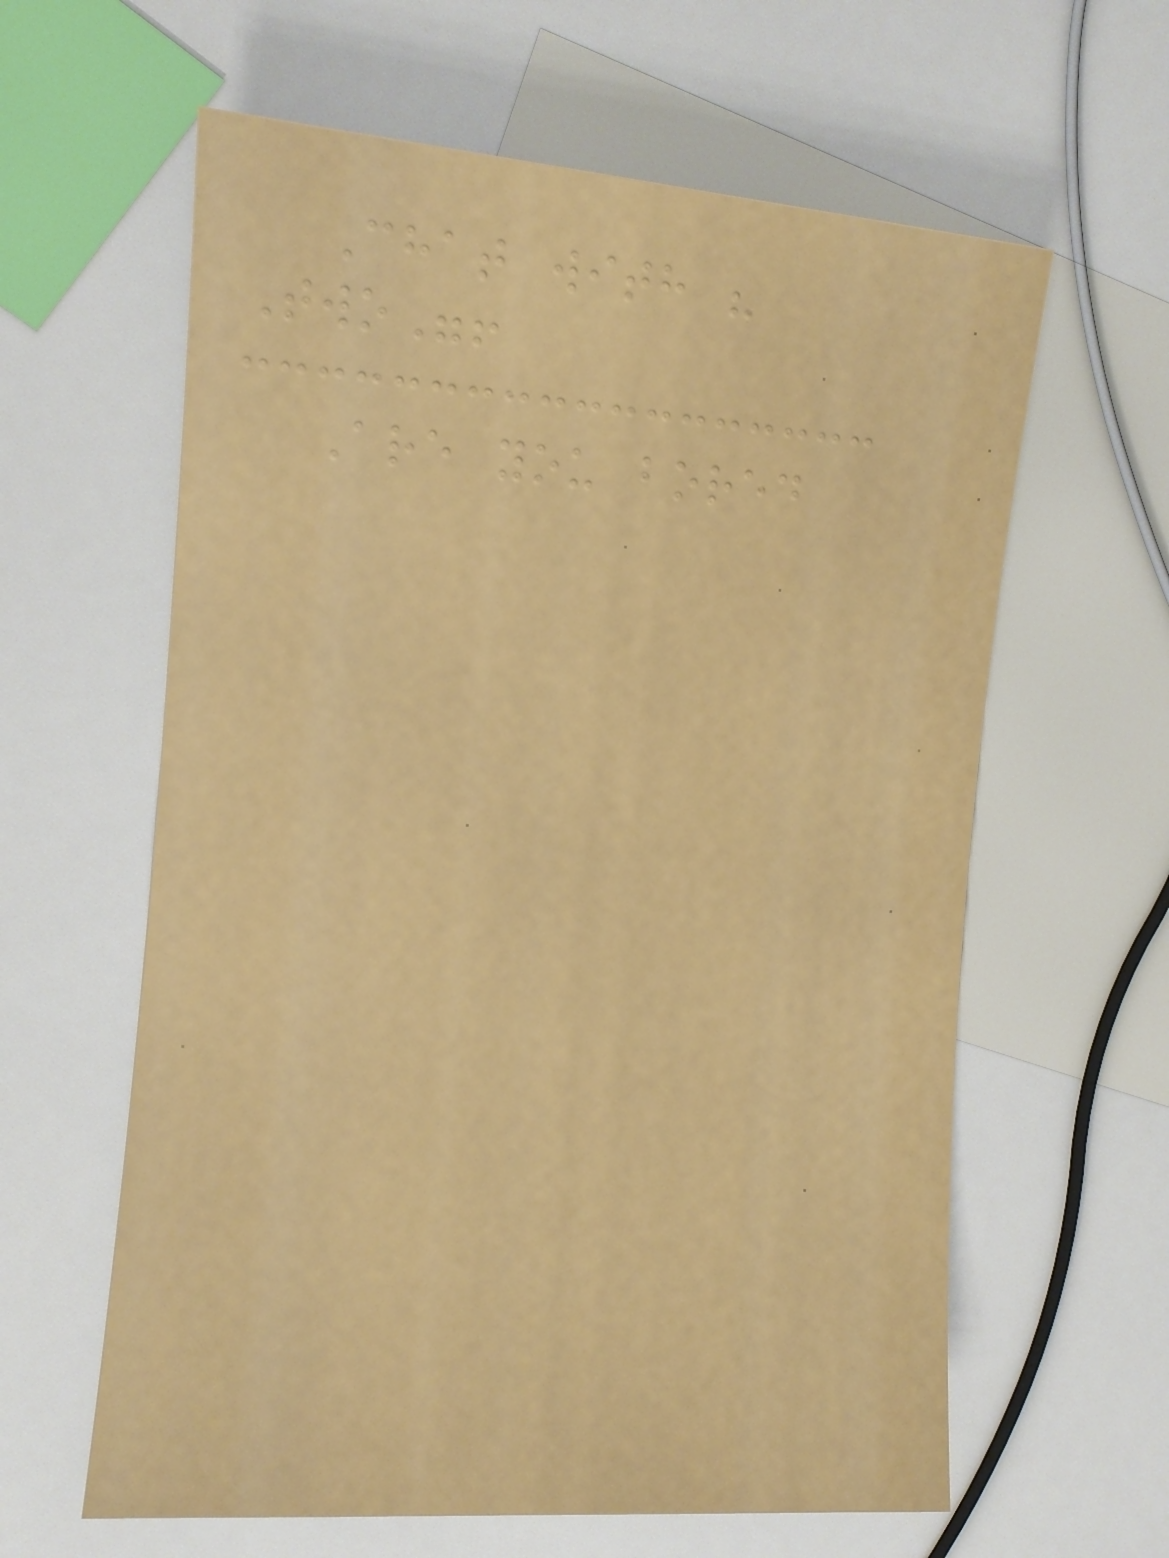Chat with "
Two"!
Are you bored
